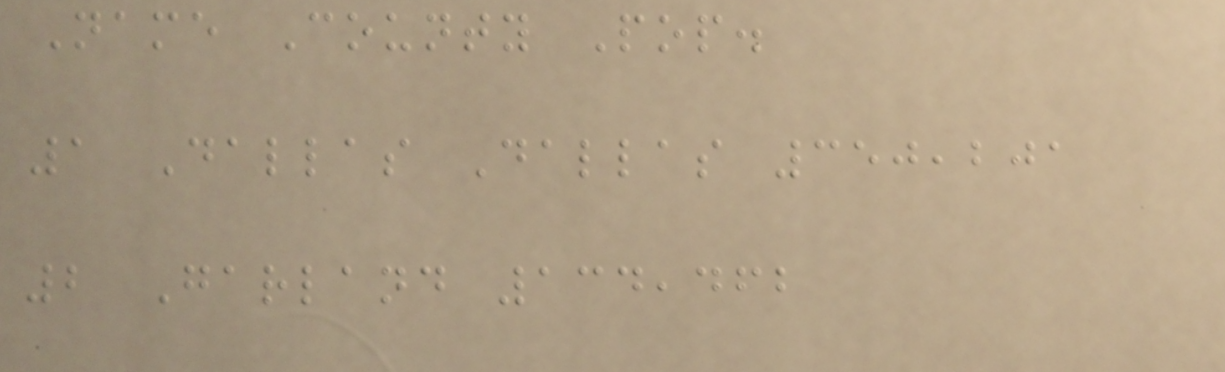Name County Pop.
1 Dallas Dallas 350,201
2 Garland 134,462
